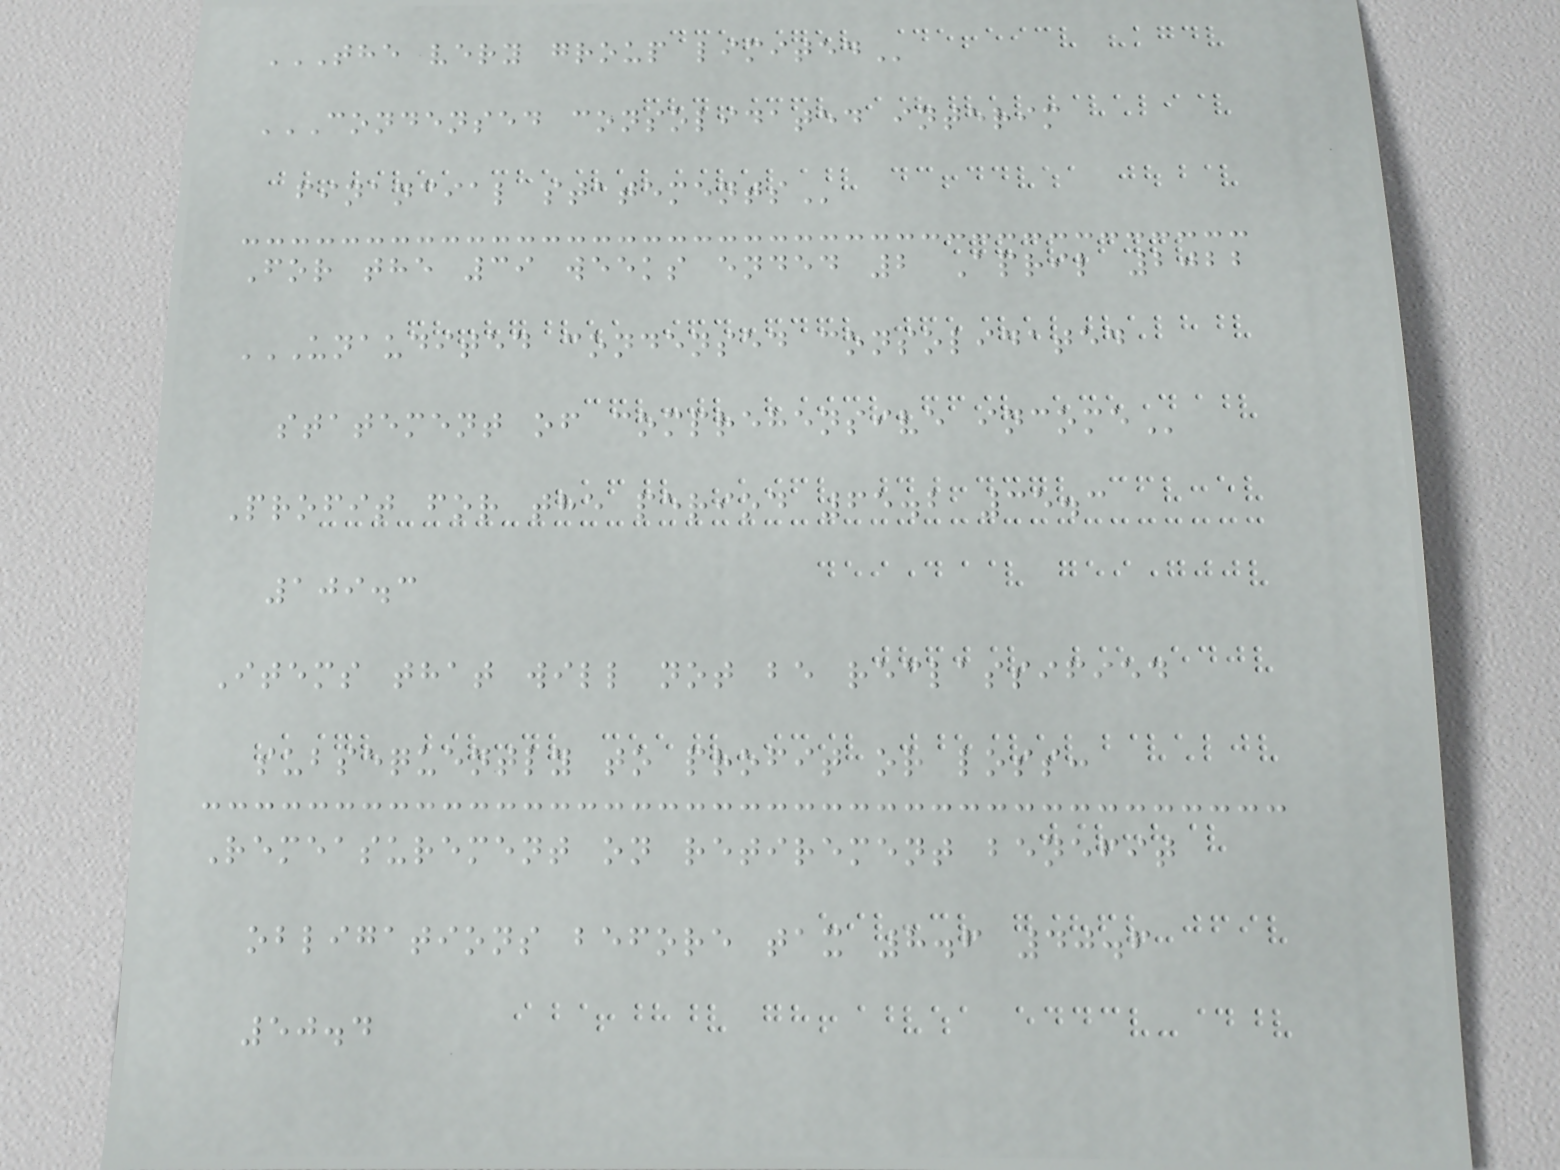THE VERY GROUP LIMITED
CONDENSED CONSOLIDATED INTERIM
FINANCIAL STATEMENTS
For the 39 weeks ended 2 April 2022
UNAUDITED CONDENSED CONSOLIDATED
STATEMENT OF COMPREHENSIVE INCOME
Profit for the period 65.2 35.3
109.3
Items that will not be reclassified
subsequently to profit or loss:
Remeasurement on retirement benefit
obligations before tax 8.6 40.6
50.4
